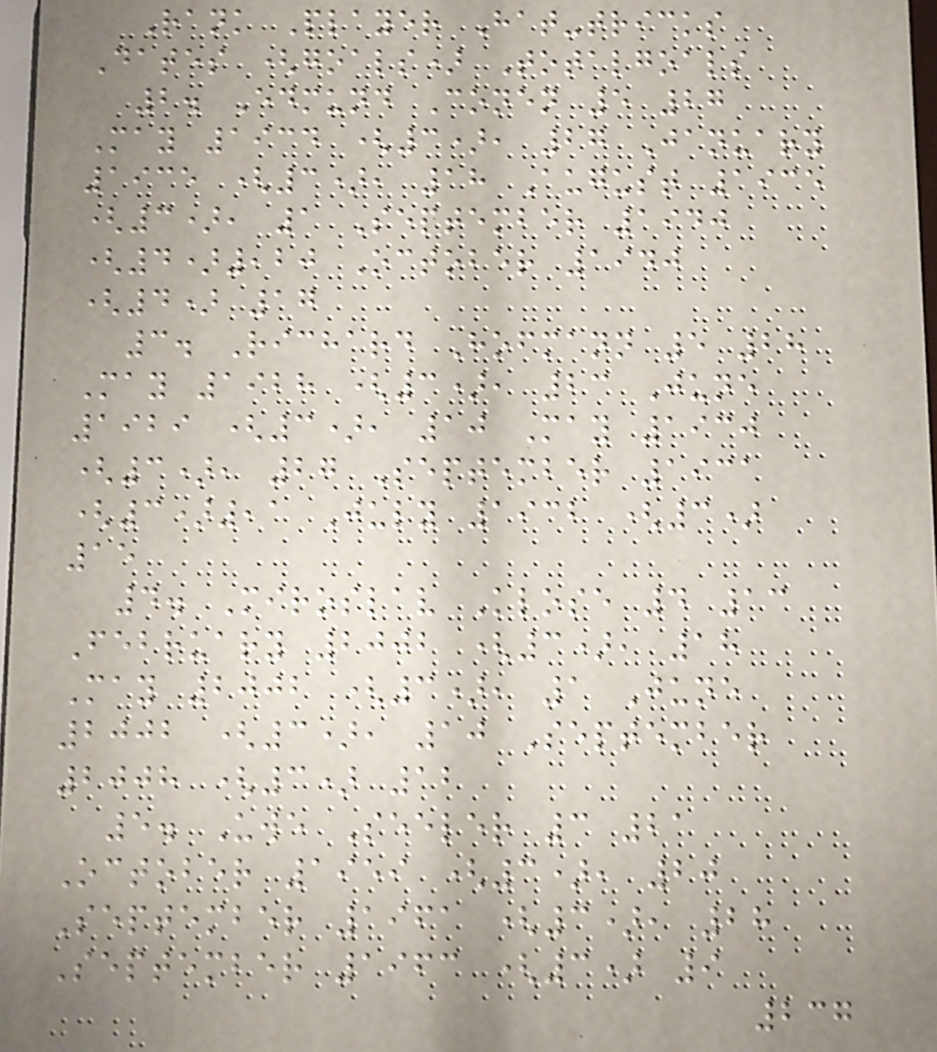Rank Player Hat-tricks
Dates (goals) Totalgoals
2. Edmund Conen 5 27
May 1934 (3), 27 January
1935 (3), 18 August 1935
(3), 1 September 1940
(4),20 October 1940
(4) 17
3. Richard Hofmann 5 28
May 1928 (3), 23 June
1929 (3), 10 May 1930
(3), 27 September 1931
(3),1 July 1932 (3)
15
4. Miroslav Klose 4 13
February 2002 (3), 18
May 2002 (3), 1 June
2002 (3), 10 September
2008 (3) 12
5. Uwe Seeler 3 21
October 1959 (3), 20
September 1961 (3), 28
September 1963 (3) 9
237
